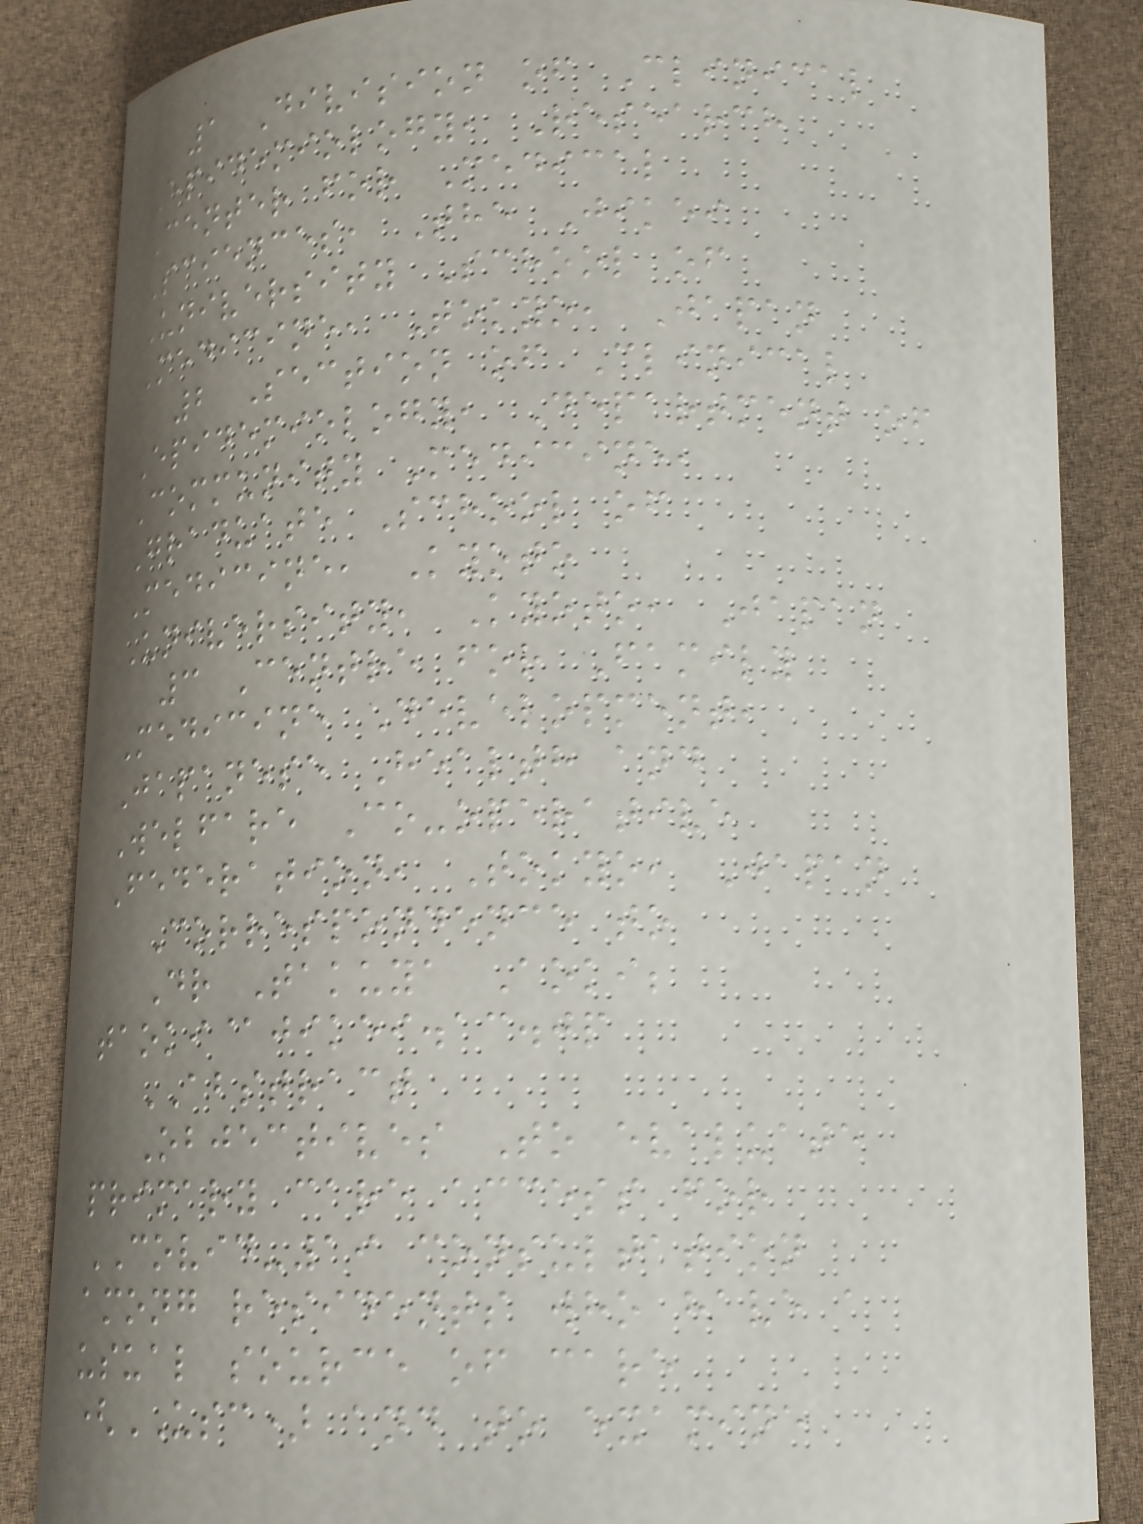1 Division of Clinical
Epidemiology, Research
Center for Medical
Sciences, The Jikei
University School of
Medicine, Tokyo, Japan
2 Section of Clinical
Epidemiology, Department of
Community Medicine,
Graduate School of
Medicine, Kyoto
University, Kyoto, Japan
3 Centre for Family
Medicine Development,
Japanese Health and
Welfare Co-operative
Federation, Tokyo, Japan
Correspondence to
Dr Takuya Aoki;
taoki@jikei.ac.jp
ABSTRACT
Objectives To evaluate
primary care access for
COVID-19 consultation
among residents who have a
usual source of care
(USC) and to examine
